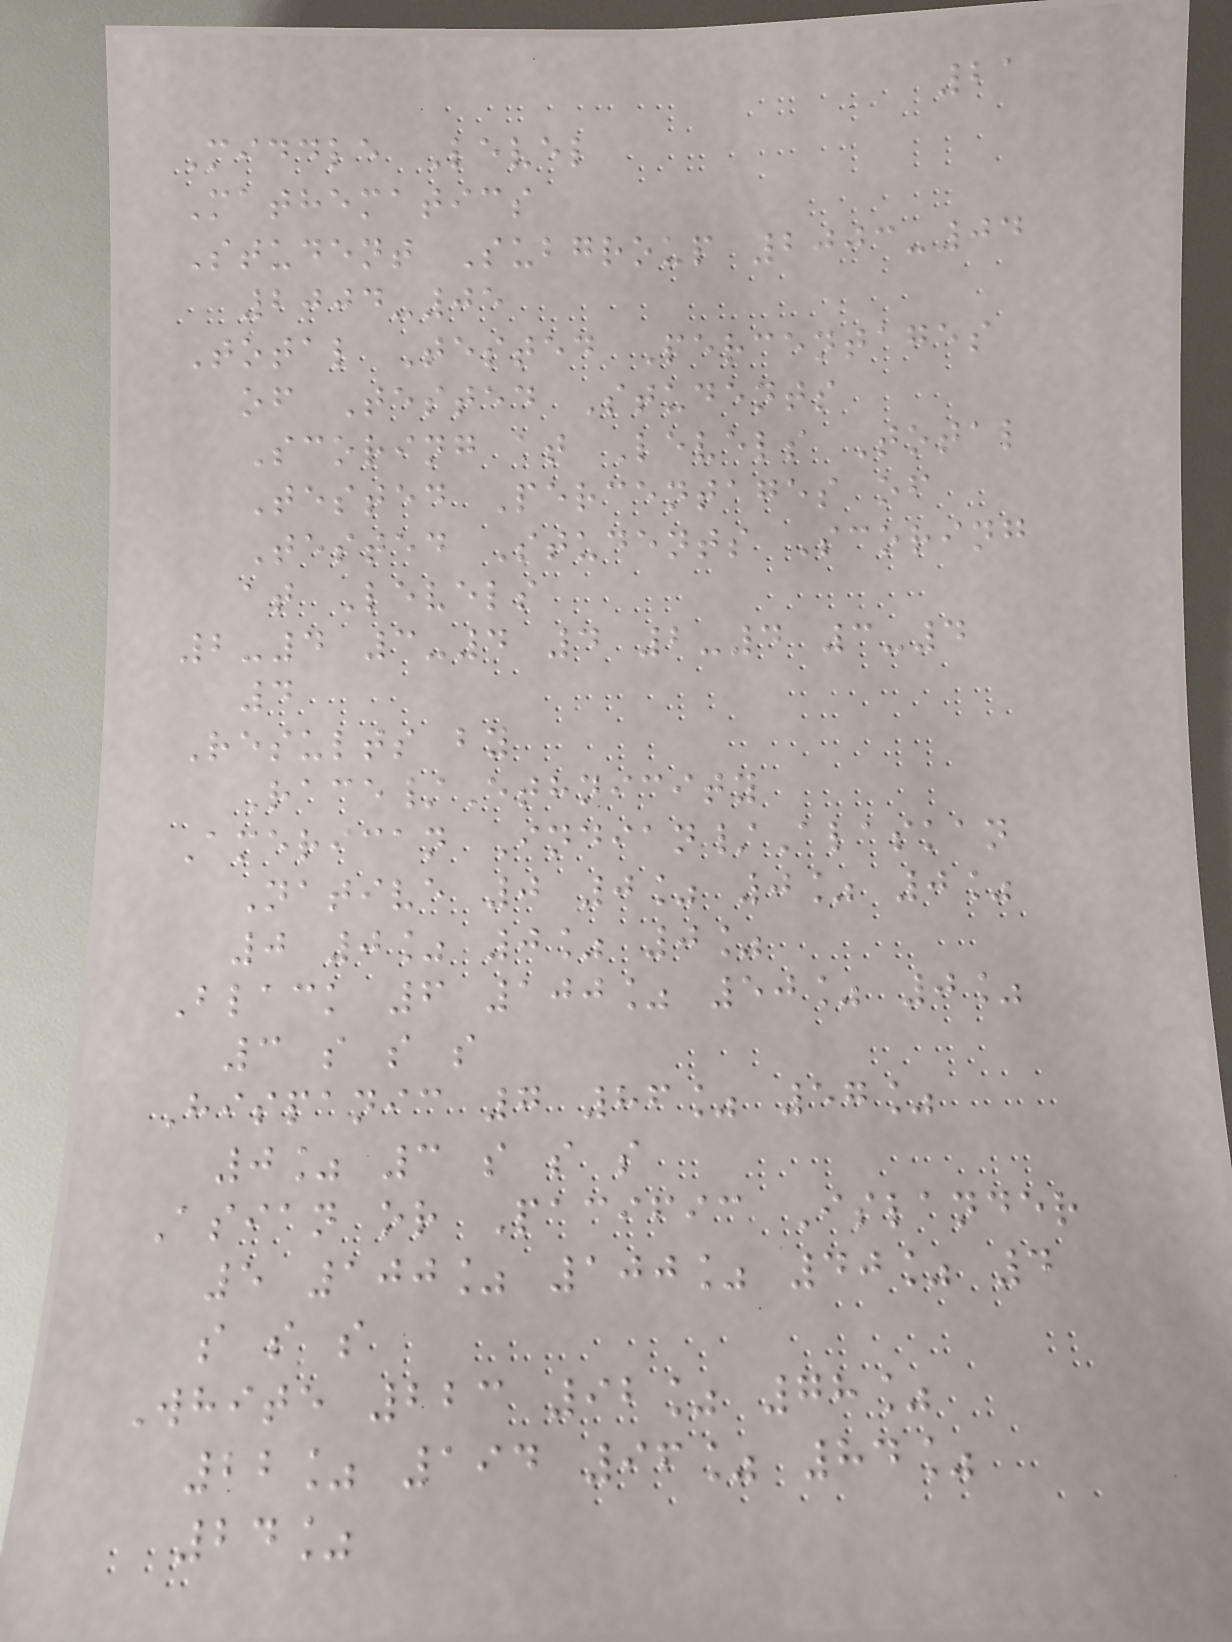21
Middle Level
Mathematics
Student Subgroup 2003-04
2004-05
Total Tested Percentages
of Tested Students
Scoring at Levels Total
Tested Percentages of
Tested Students Scoring
at Levels
2-4 3-4 4 2-4 3-4
4
Results by
Race/Ethnicity
American Indian/Alaskan
Native 0 0% 0% 0%
0 0% 0% 0%
Black 6 100% 50% 0%
3 s s s
Hispanic 7 86% 57%
0% 3 s s s
Asian or Pacific Islander
5 100% 100% 40% 4
s s s
White 223 92% 78%
22% 194 96% 84%
24%
